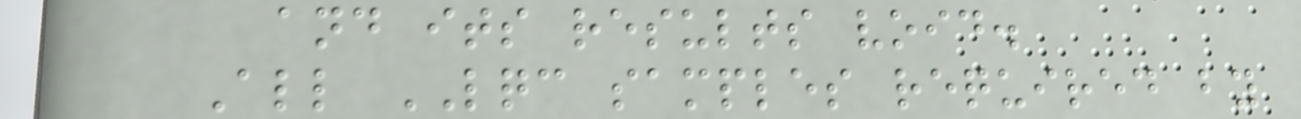and its results void.
All LQC samples required by
